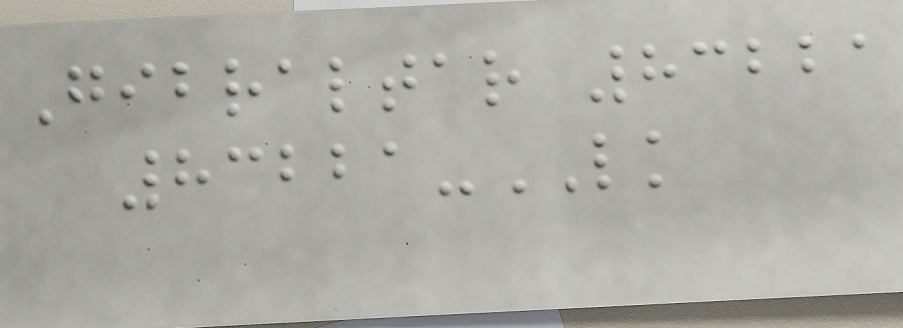Gibraltar 83221
83221-LK
